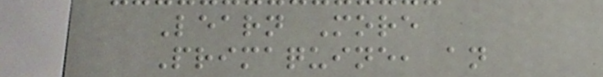Learn More
Primaquine, an
